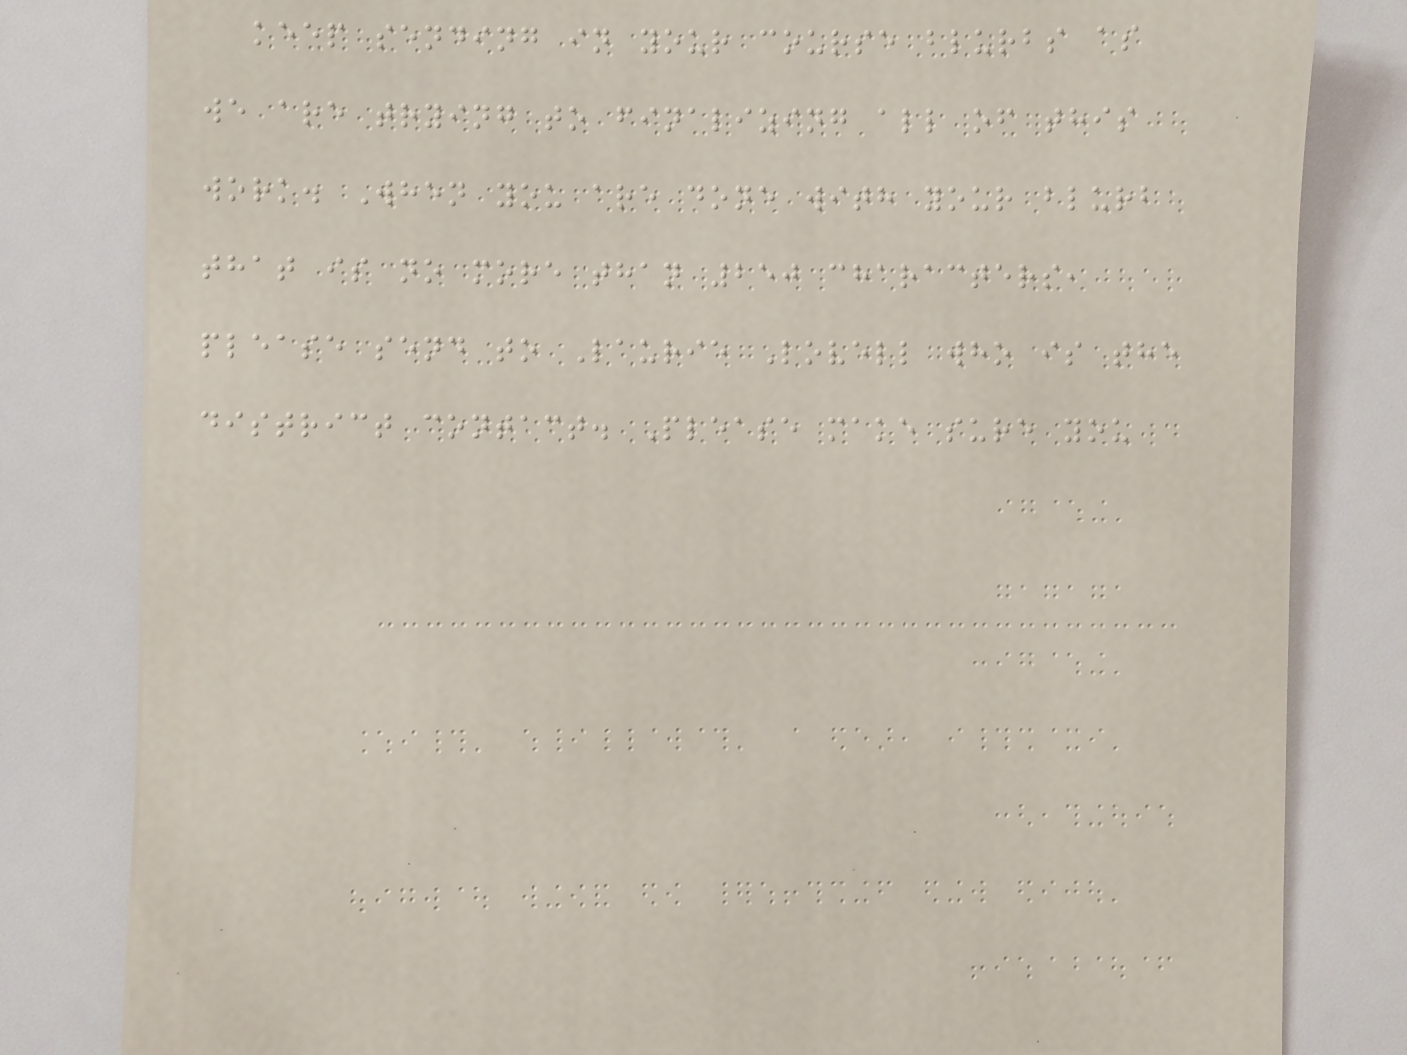keep sending in your course blurbs as
we are trying to finalizing all of this
work. When you are done with your blurb
that is no more than 250 characters,
please send to Laurie Lovell who is the
district contact. Please make sure you
